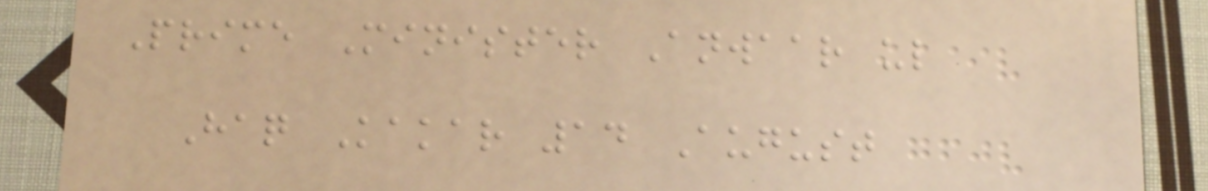Prime Minister Anwaar ul
Haq Kakar 14 August
